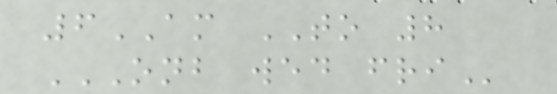6AM TO 8
ONB WED FRI
